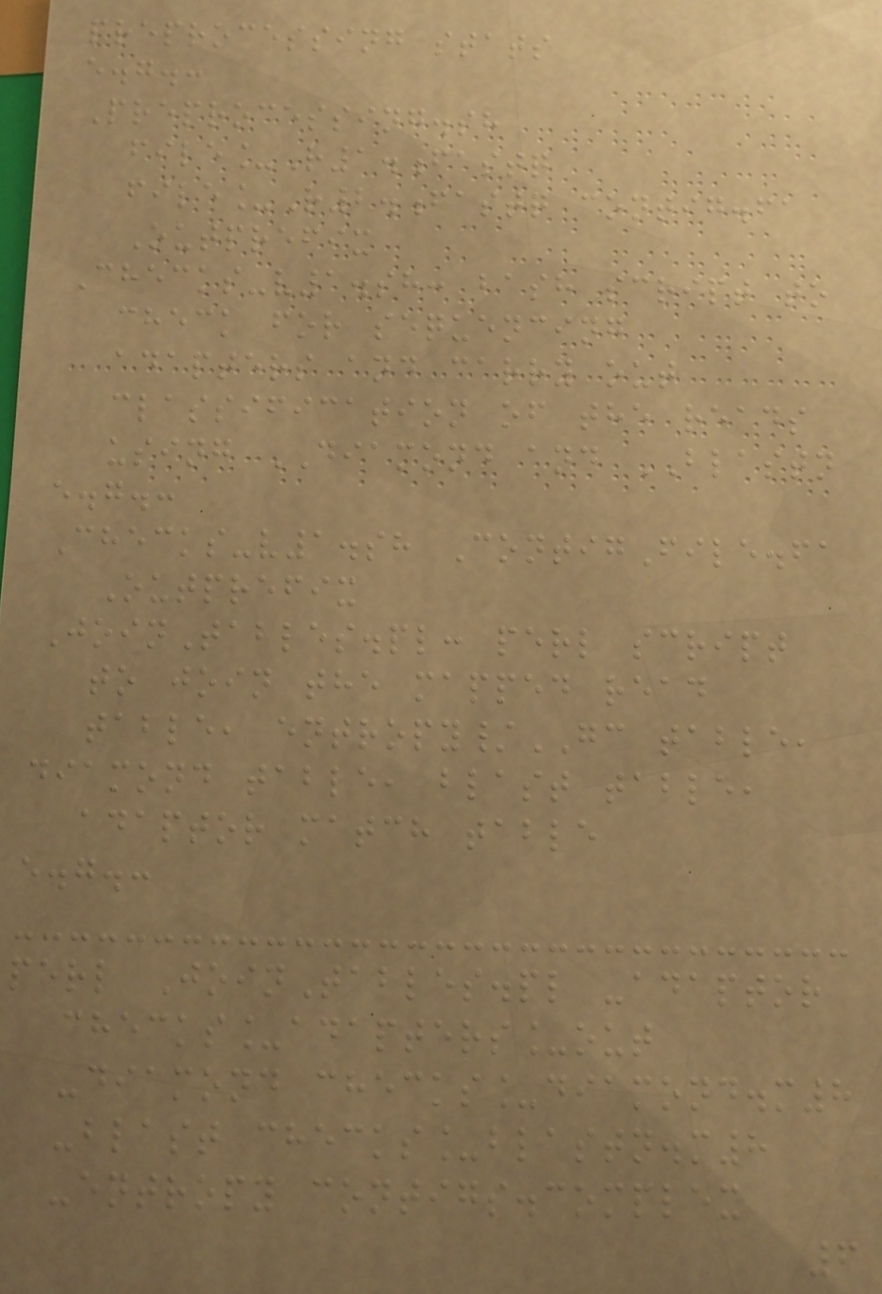preprocessing stats
e.g.:
Preprocessing.sh
file_R1.fastq
file_R2.fastq contig.fa
Outprefix
Checks-v1.sh: bash script to
check for sequencing
adapters and carry out
classification of the reads
using DIAMOND and BLASTN
e.g.:
Checks-v1.sh ContigFile.fa
Outprefix
JoinTables.pl: perl script
to join the mapped read
table, entropy/GC table,
diamond table, blast table,
adaptor match table
e.g.:
perl JoinTables.pl -adaptor
checks_adapters_out
-diamond checks_diamond.m8
-blast checks_blastn.m8
-entropy contigs.complex
6
